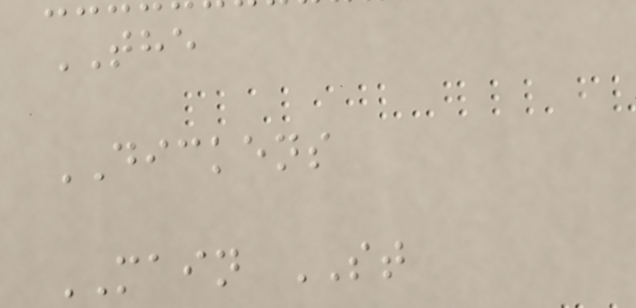THE
DICKENS
MAIN ST
